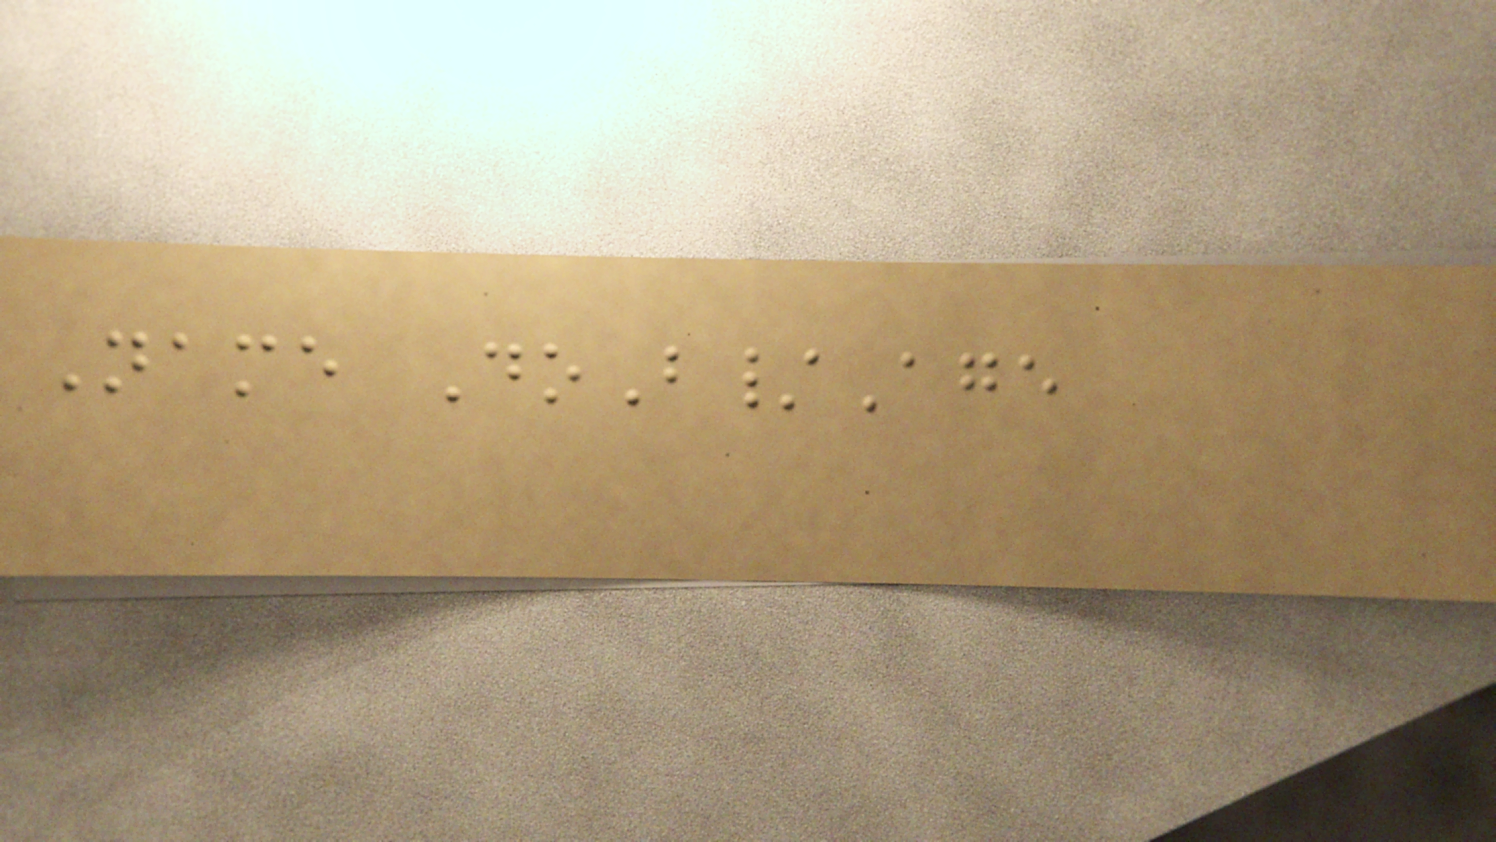Name DoB/Age
